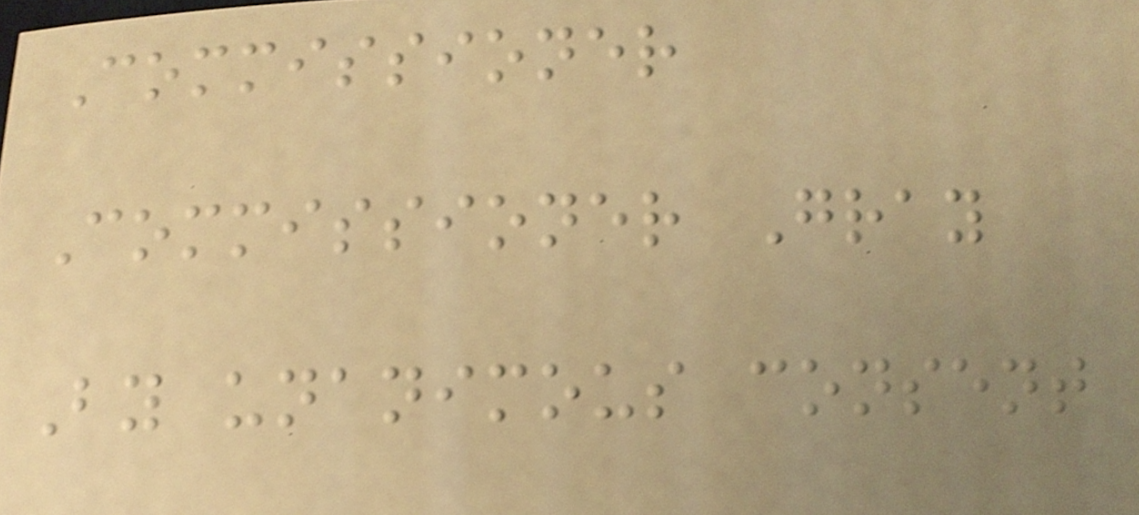Commissioner
Commissioner Gray
By unanimous consent
